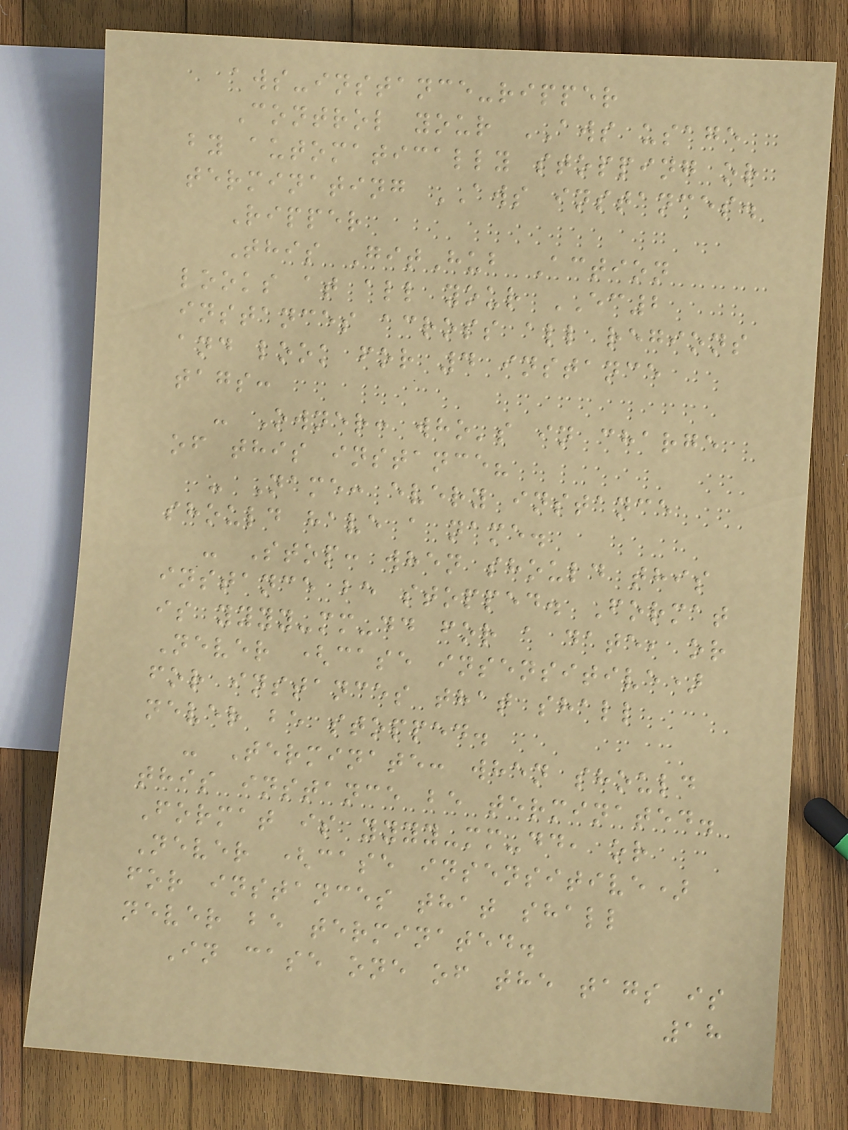aws-instance-ripper
Control your AWS usage
by automatically stopping or
terminating AWS instances.
Ripper
This GitHub Action
looks at all your EC2
instances across all regions
and look for 4 instance
tags:
- Owner: who's in charge
of this instance?
- Name: every instance
should have a name.
- Stop: when should this
instance be stopped. Format
is yyyy-mm-dd for a date, or
Never (case insensitive)
for instances that shall
never be stopped.
- Terminate: when should
this instance be terminated.
Format is yyyy-mm-dd, or
Never (case insensitive)
for instances that shall
never be terminated.
In case one of the tags is
18
